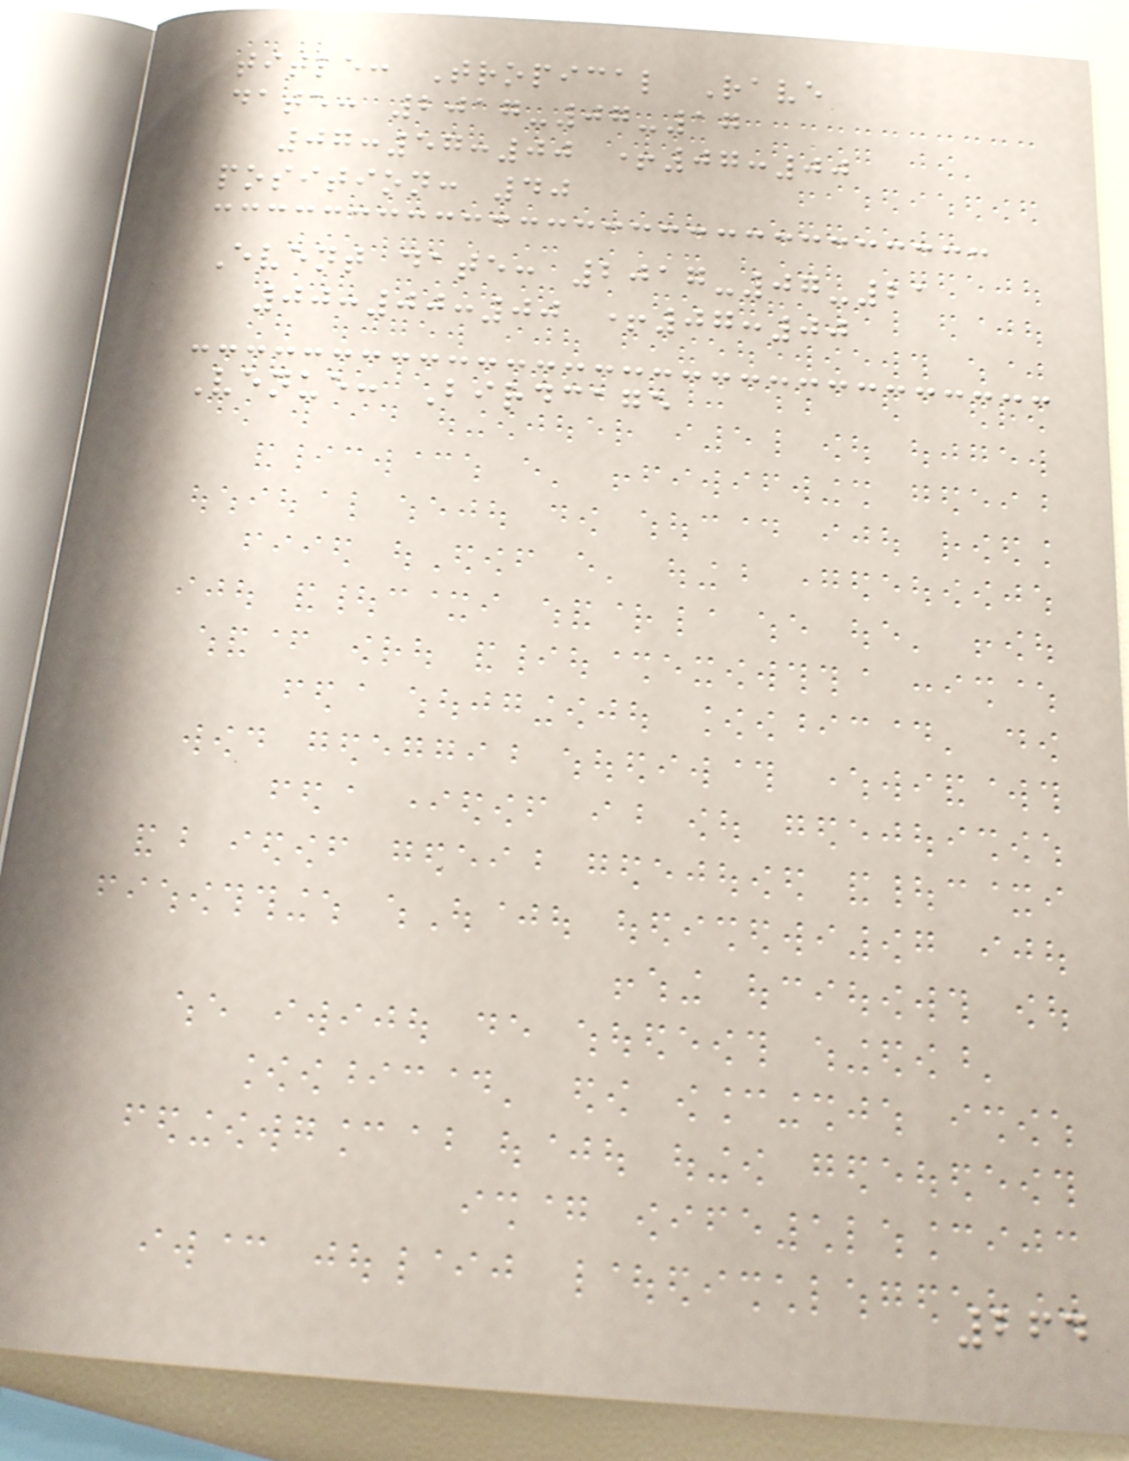title: Tropical Rave
date: 2017-07-17
07:57:00 +07:00
position: 40
Event date: 2017-07-21
00:00:00 +07:00
Venue: Birdcage
264
